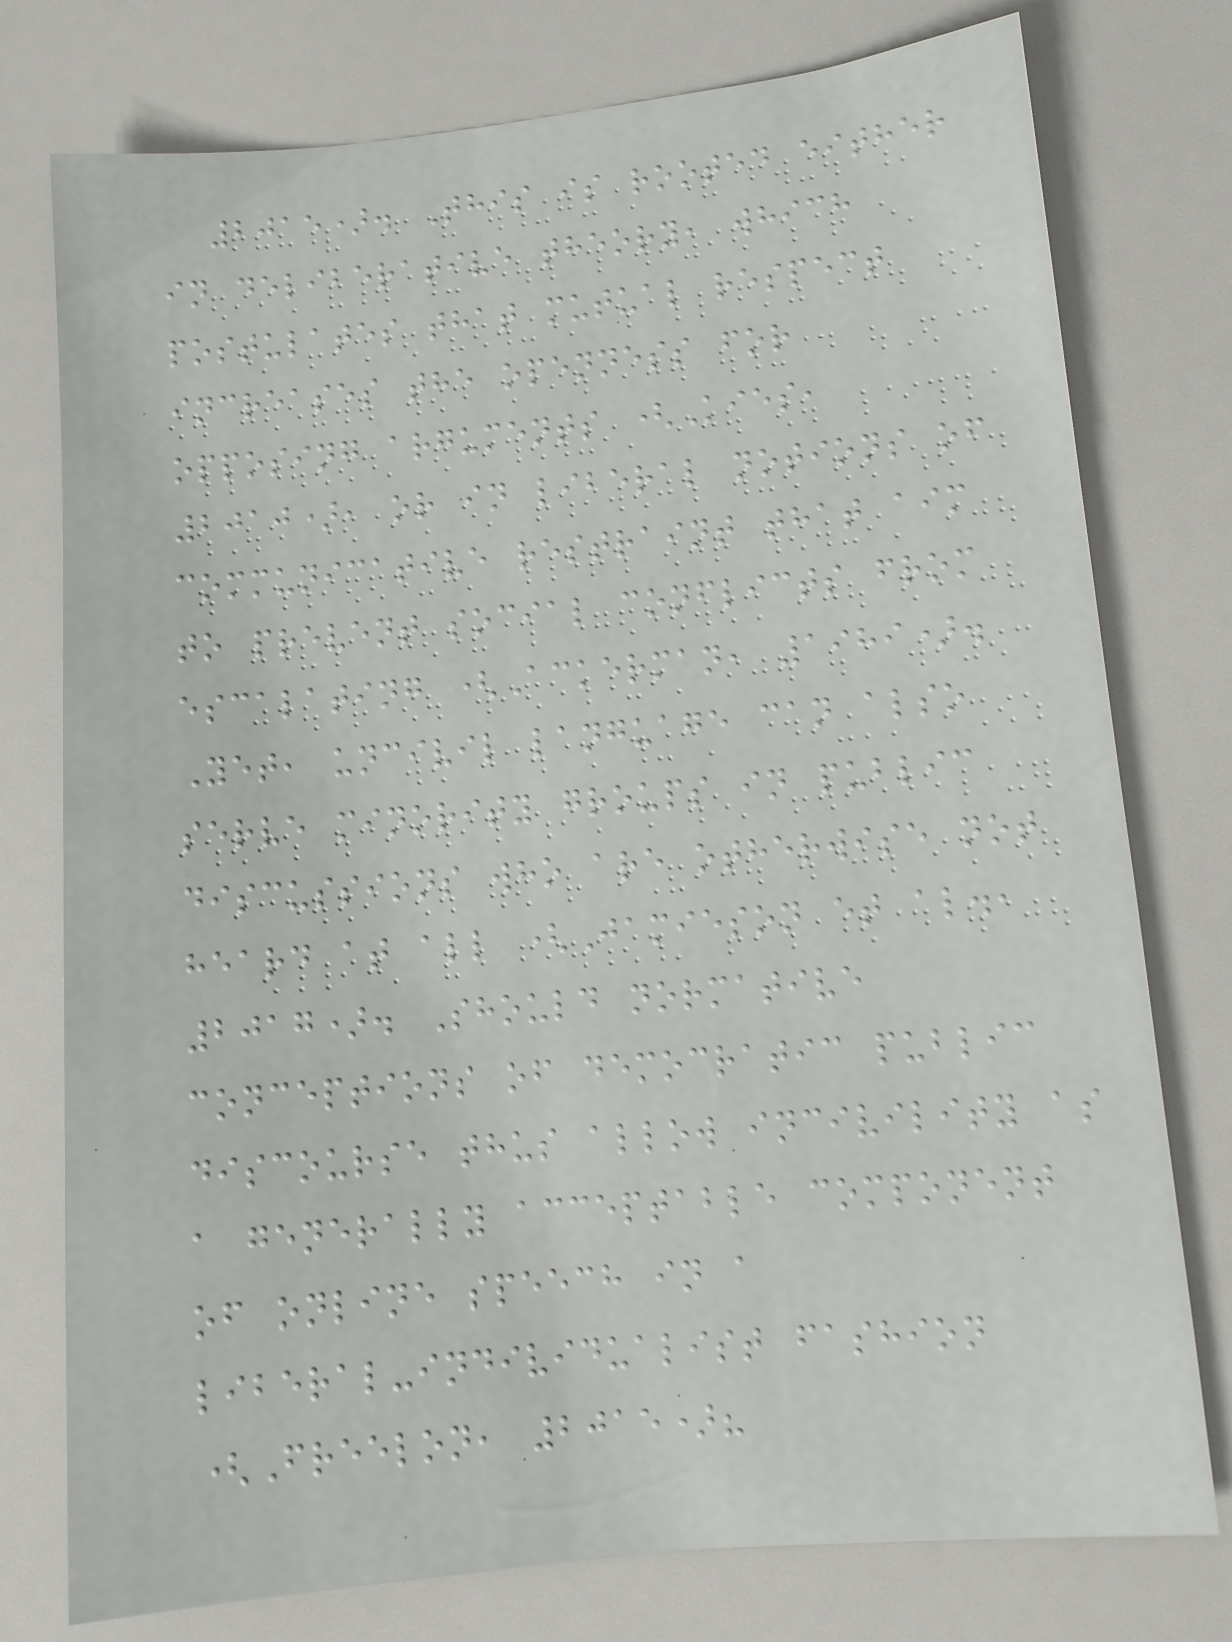2015). This is rooted either
in deliberative theory, which
postulates that mutual respect
increases the openness for
opposing arguments (Kies,
2010), or in liberal notions of
communicative restraint that aim
to prevent social conflicts from
escalating (Ackerman, 1989).
Yet, uncivil language can also
serve minority groups in public
discussions who are otherwise not
heard at all (Jamieson et al.,
2017). Should normative
conceptions of democratic public
discourse thus allow incivility as
a generally acceptable component
of online speech in a
liberal-individualist fashion
(Freelon, 2015)?
